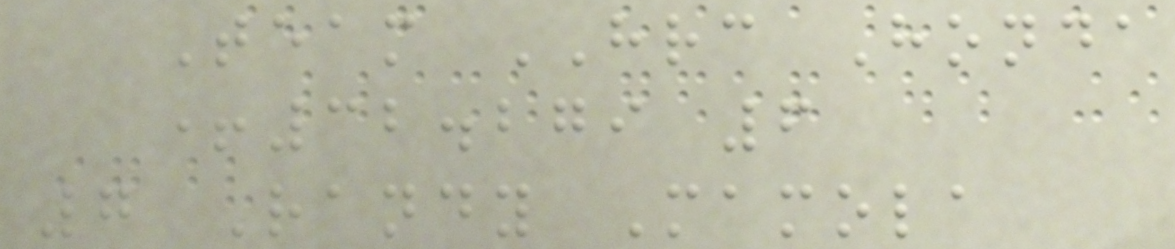Team HRC Honda
+32.279 6
7 Randy Mamola
